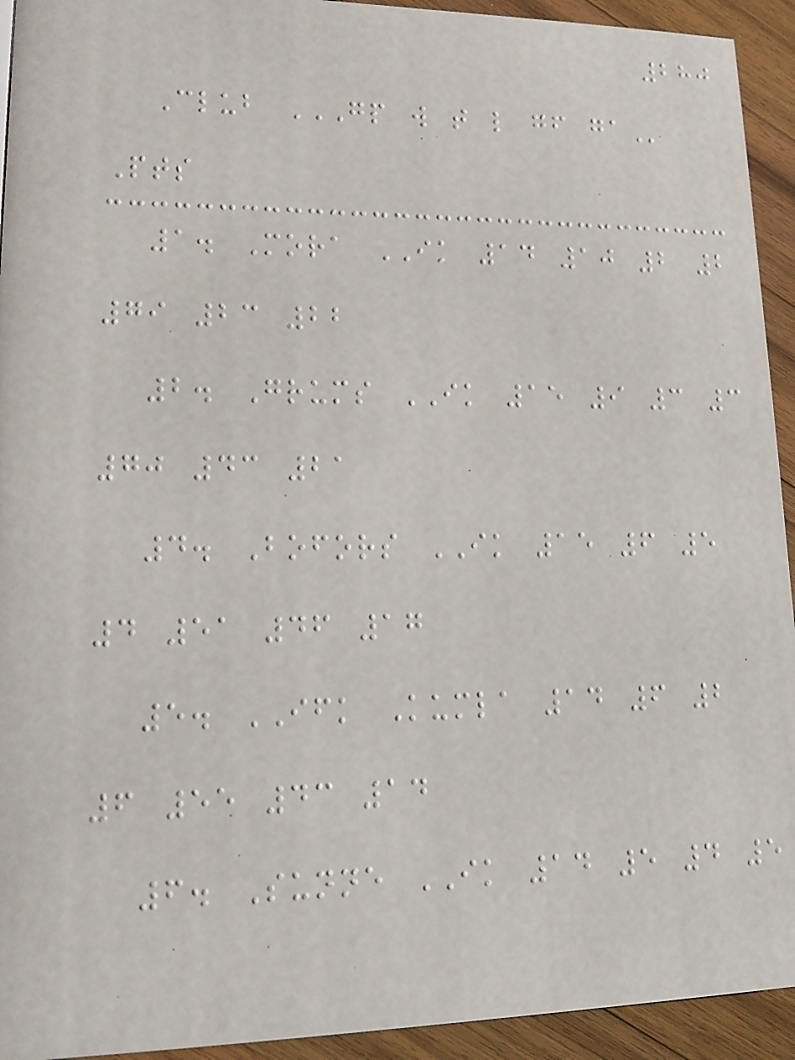280
Club GP W T L GF GA
Pts
1. Mora IK 14 10 2 2
79 23 22
2. Grums IK 15 9 3 3
70 43 21
4. Bofors IK 15 6 5
4 51 46 17
5. IFK Kumla 14 6 2
6 55 43 14
6. Sunne IK 14 5 4 5
